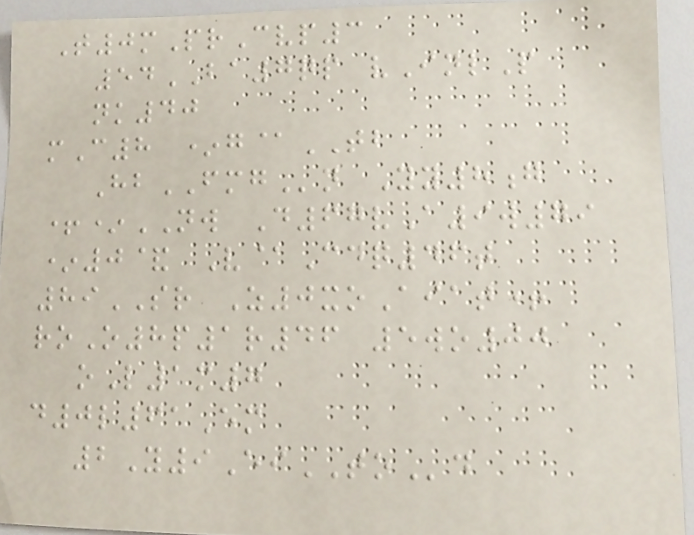T0mPrCvp3
54BA7qp vInlP
nk40
mC8 *g@TB
HbFMGn Yy8g
+*NW D67vA9w79
*0& V@Cdq46t
89SR Z0xoAiat+
roO8p1r46 5wo00
oL1m7
d0l61Em
2Y9EiTOd
